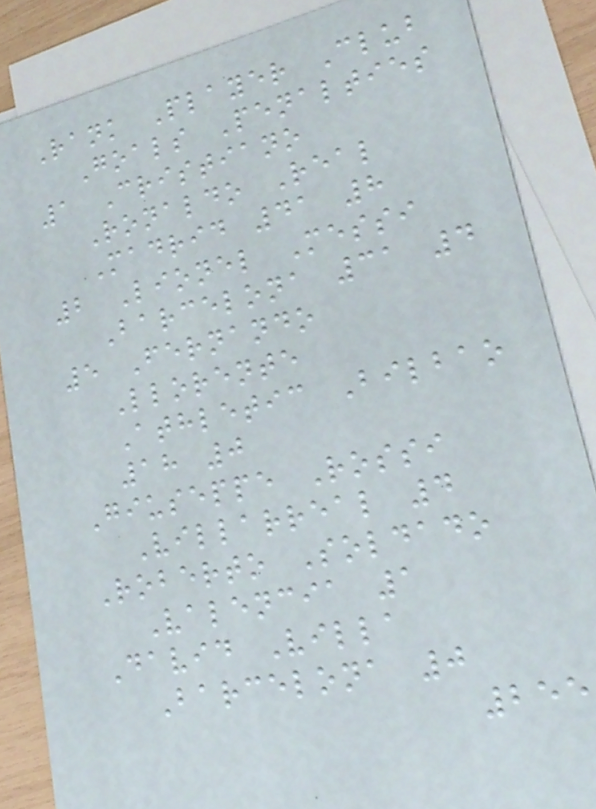Rank Player Club
Goals Penalties
1 Cristiano
Ronaldo Real
Madrid 41 8
2 Lionel Messi
Barcelona 31 4
5 Fernando
Llorente
Athletic Bilbao
18 0
Giuseppe Rossi
Villarreal 4
Roberto Soldado
Valencia 1
David Villa
Barcelona 0
255
